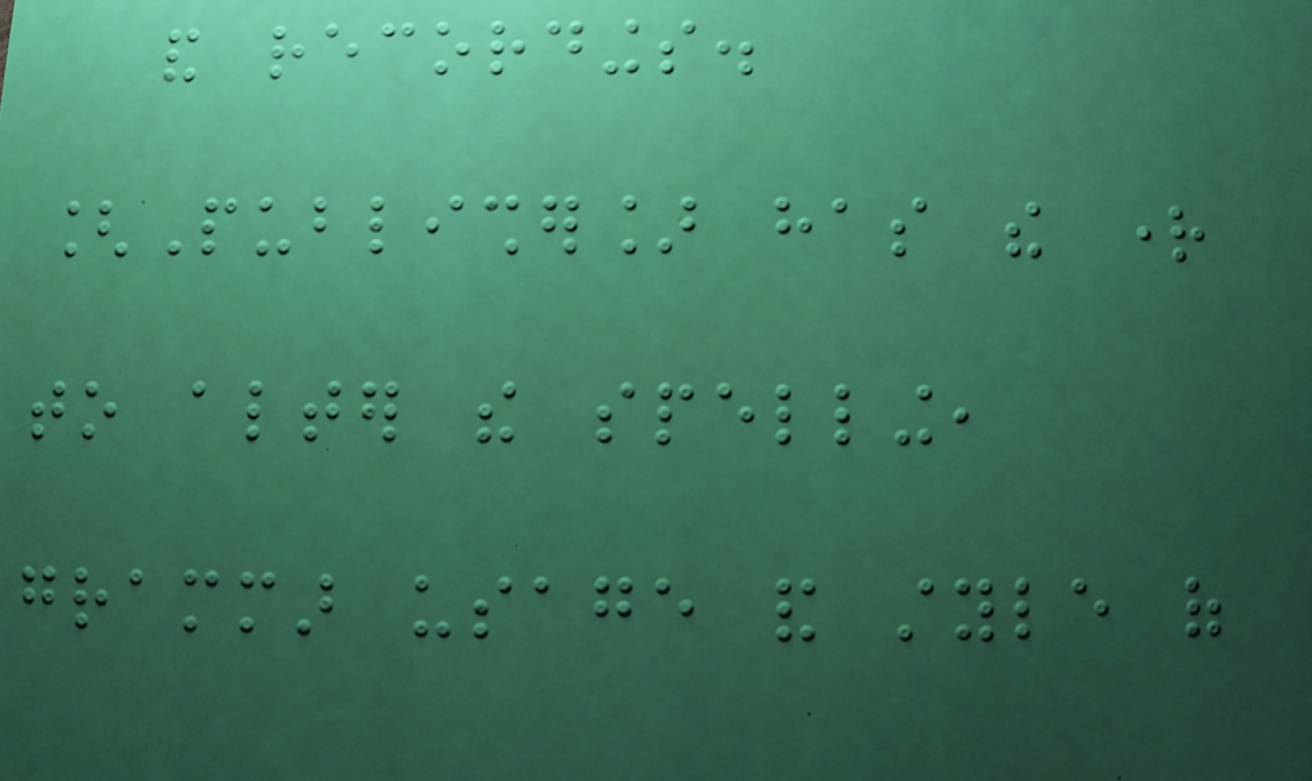and recordings.
[Publisher] has the right
to alter the spelling,
grammar usage and style of
